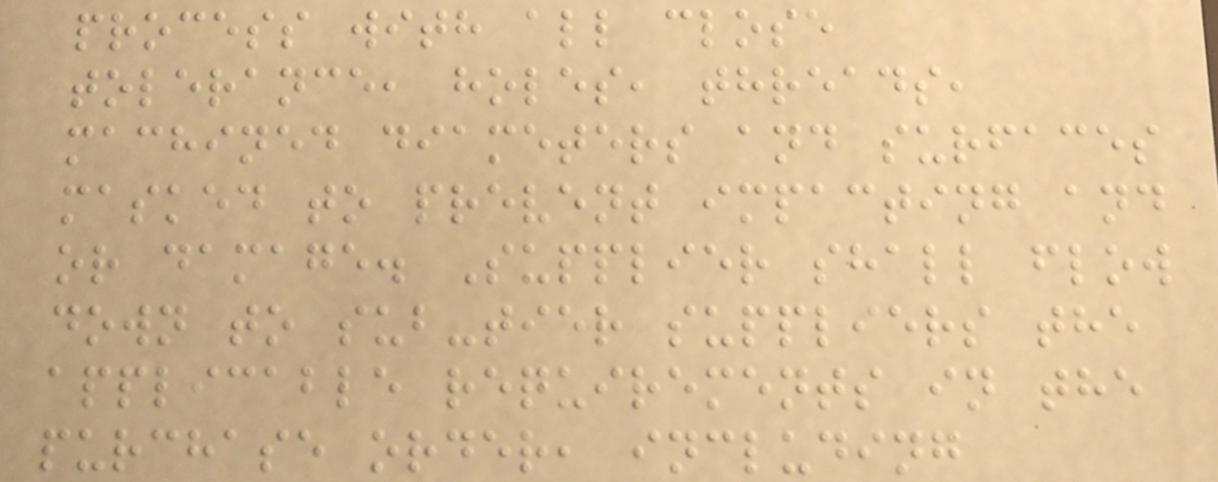process with all close
tolerance, holes, threads,
machined diameters and surfaces
masked to prevent impacting and
or damage. Supplier shall flow
down to sub-tier suppliers the
applicable requirements in the
purchase order, including
